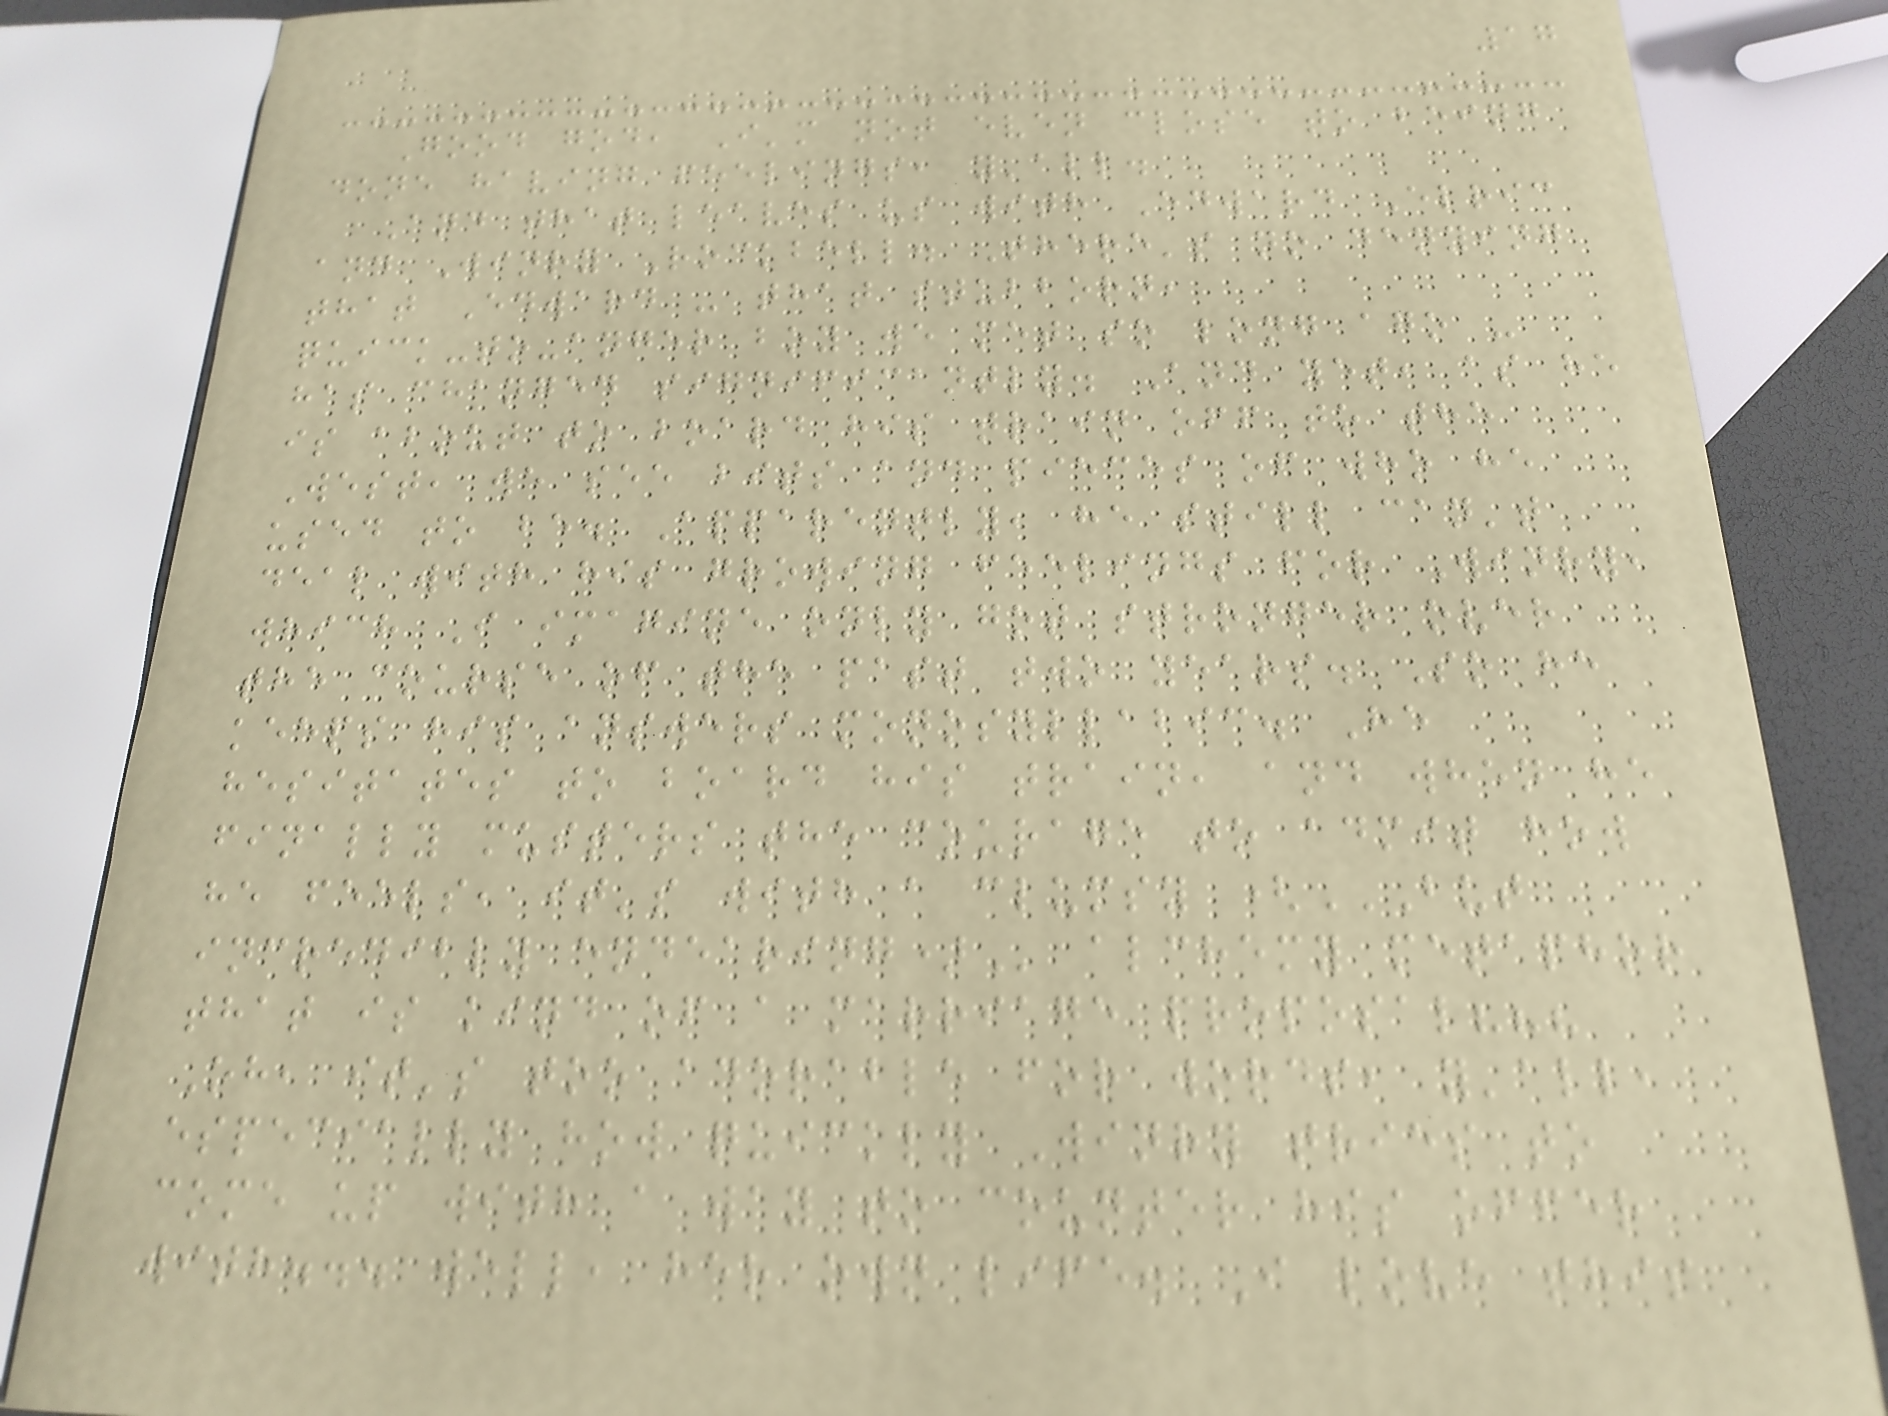17
Good god, I'm not even close to being
done having feelings, y'all.
And that leaves us with Edward Elric
and Winry Rockbell. There's no denying
that Edward - that stubborn,
quick-to-anger boy we met so long ago -
has changed significantly. And yet, as he
is about to board his train off to the
West, we see bits and pieces of who he
used to be. Apparently, he still can't
deal with his growing feelings for Winry,
which I imagine only got stronger over
the course of the past two years. So he
keeps his answers monosyllabic. He
hesitates to board his train, and when he
finally musters the courage to admit how
he feels, it's with a clumsy (BUT
INCREDIBLY ENDEARING) alchemy metaphor
that is kind of a marriage proposal???
Oh, it's too adorable for words, y'all,
especially how quickly Winry tries to
come up with a way to counter his offer
with... well, her own life. I love this
